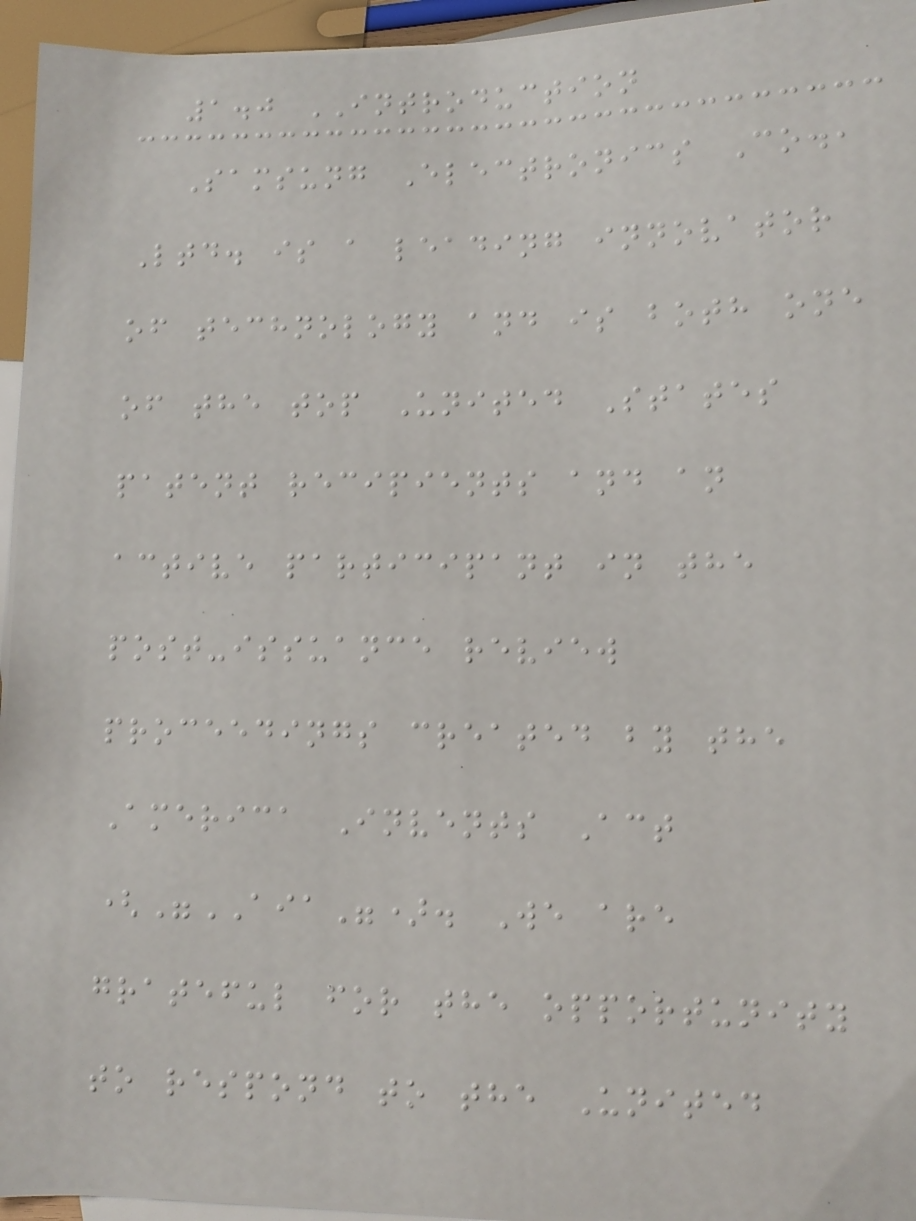1.0 INTRODUCTION
Samsung Electronics Co.,
Ltd. is a leading innovator
of technology and is both one
of the top United States
patent recipients and an
active participant in the
post-issuance review
proceedings created by the
America Invents Act
("AIA"). We are
grateful for the opportunity
to respond to the United
